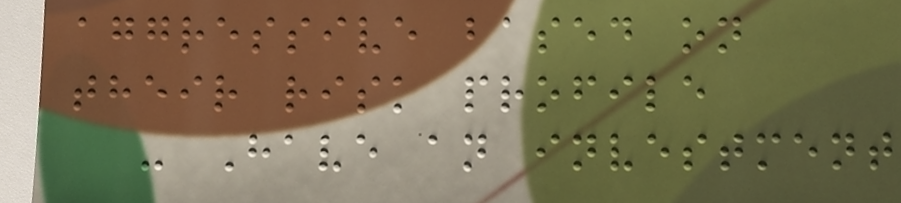aggressive based on
their risk profile
- Have an investment
